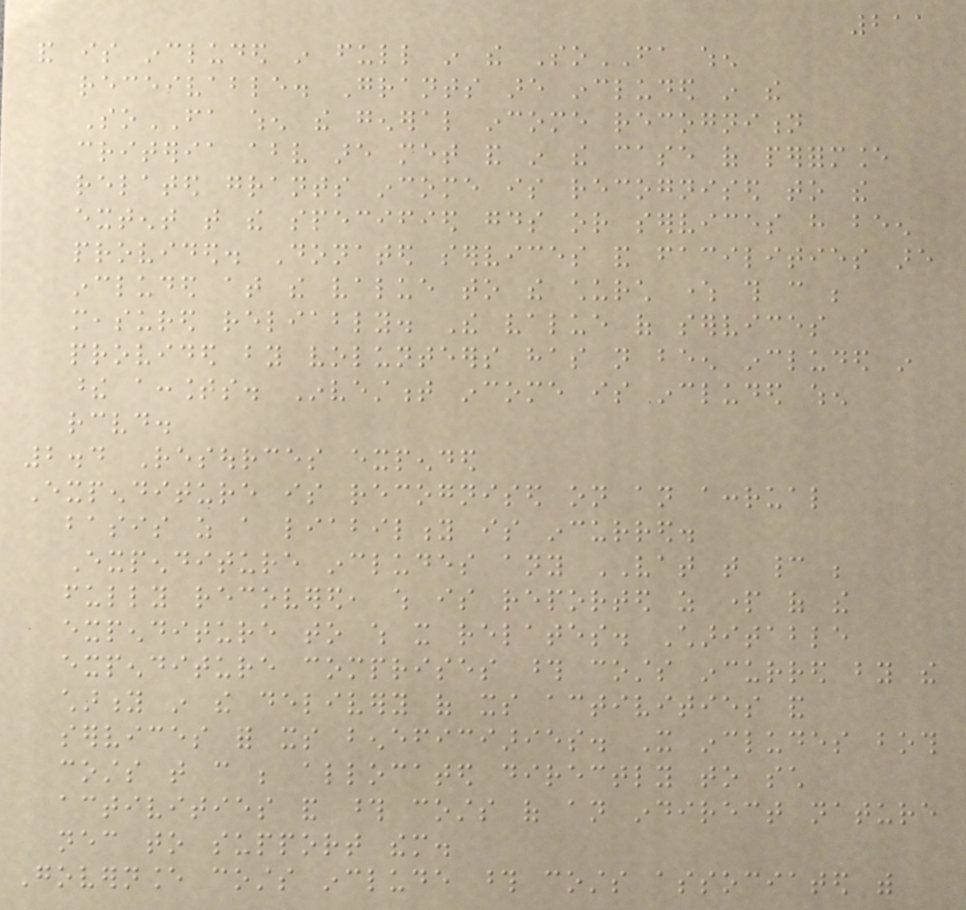211
and is included in full in the SoFA when
receivable. Grants are included in the
SoFA when the general income recognition
criteria above are met and in the case of performance
related grants income is recognised to the
extent that the specified goods or services have been
provided. Donated services and facilities are
included at the value to the church where this can be
measured reliably. The value of services
provided by volunteers has not been included in
these accounts. Investment income is included when
received.
2.4 Resources expended
Expenditure is recognised on an accrual
basis as a liability is incurred.
Expenditure includes any VAT that cannot be
fully recovered, which is reported as part of the
expenditure to which it relates. Charitable
expenditure comprises those costs incurred by the
charity in the delivery of its activities and
services for its beneficiaries. It includes both
costs that can be allocated directly to such
activities and those costs of an indirect nature
necessary to support them.
Governance costs include those costs associated with
